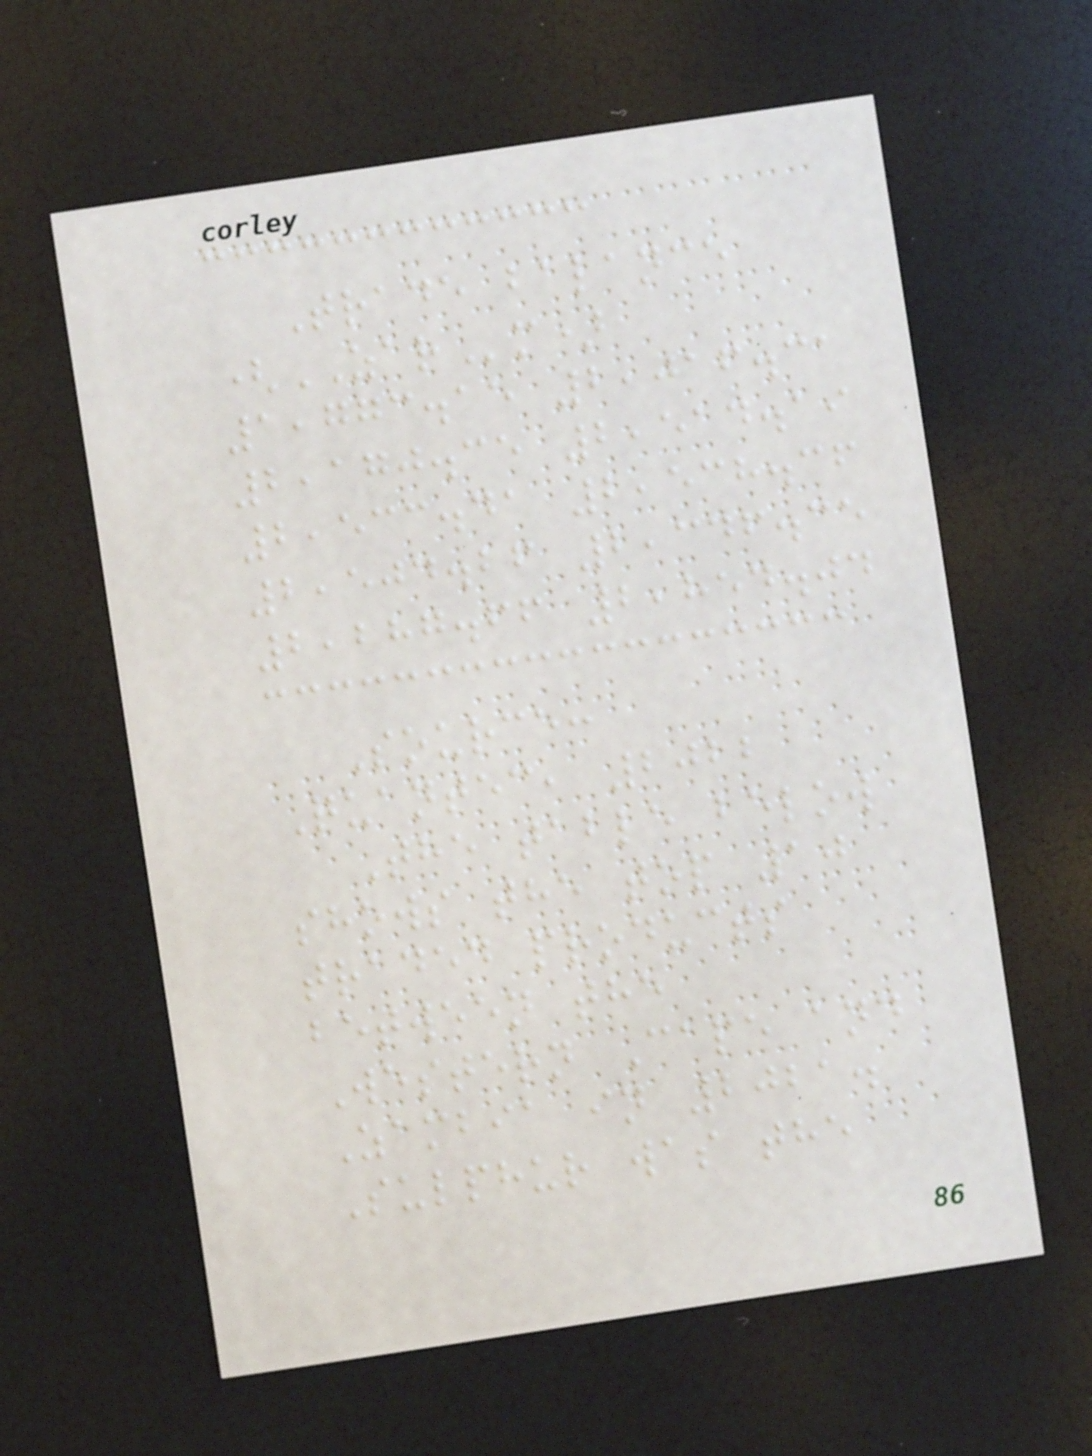Trade balance
(ZARm)
1,773.15 2,016.31
2,170.35 2,514.19
2,533.41 2,538.36
2,504.26 2,346.35
2,287.66 2,854.04
Source:
Quantec, 2022
The table below
shows the top 10
traded products
between the
Western Cape and
Zambia in 2021.
Sulphur was the
